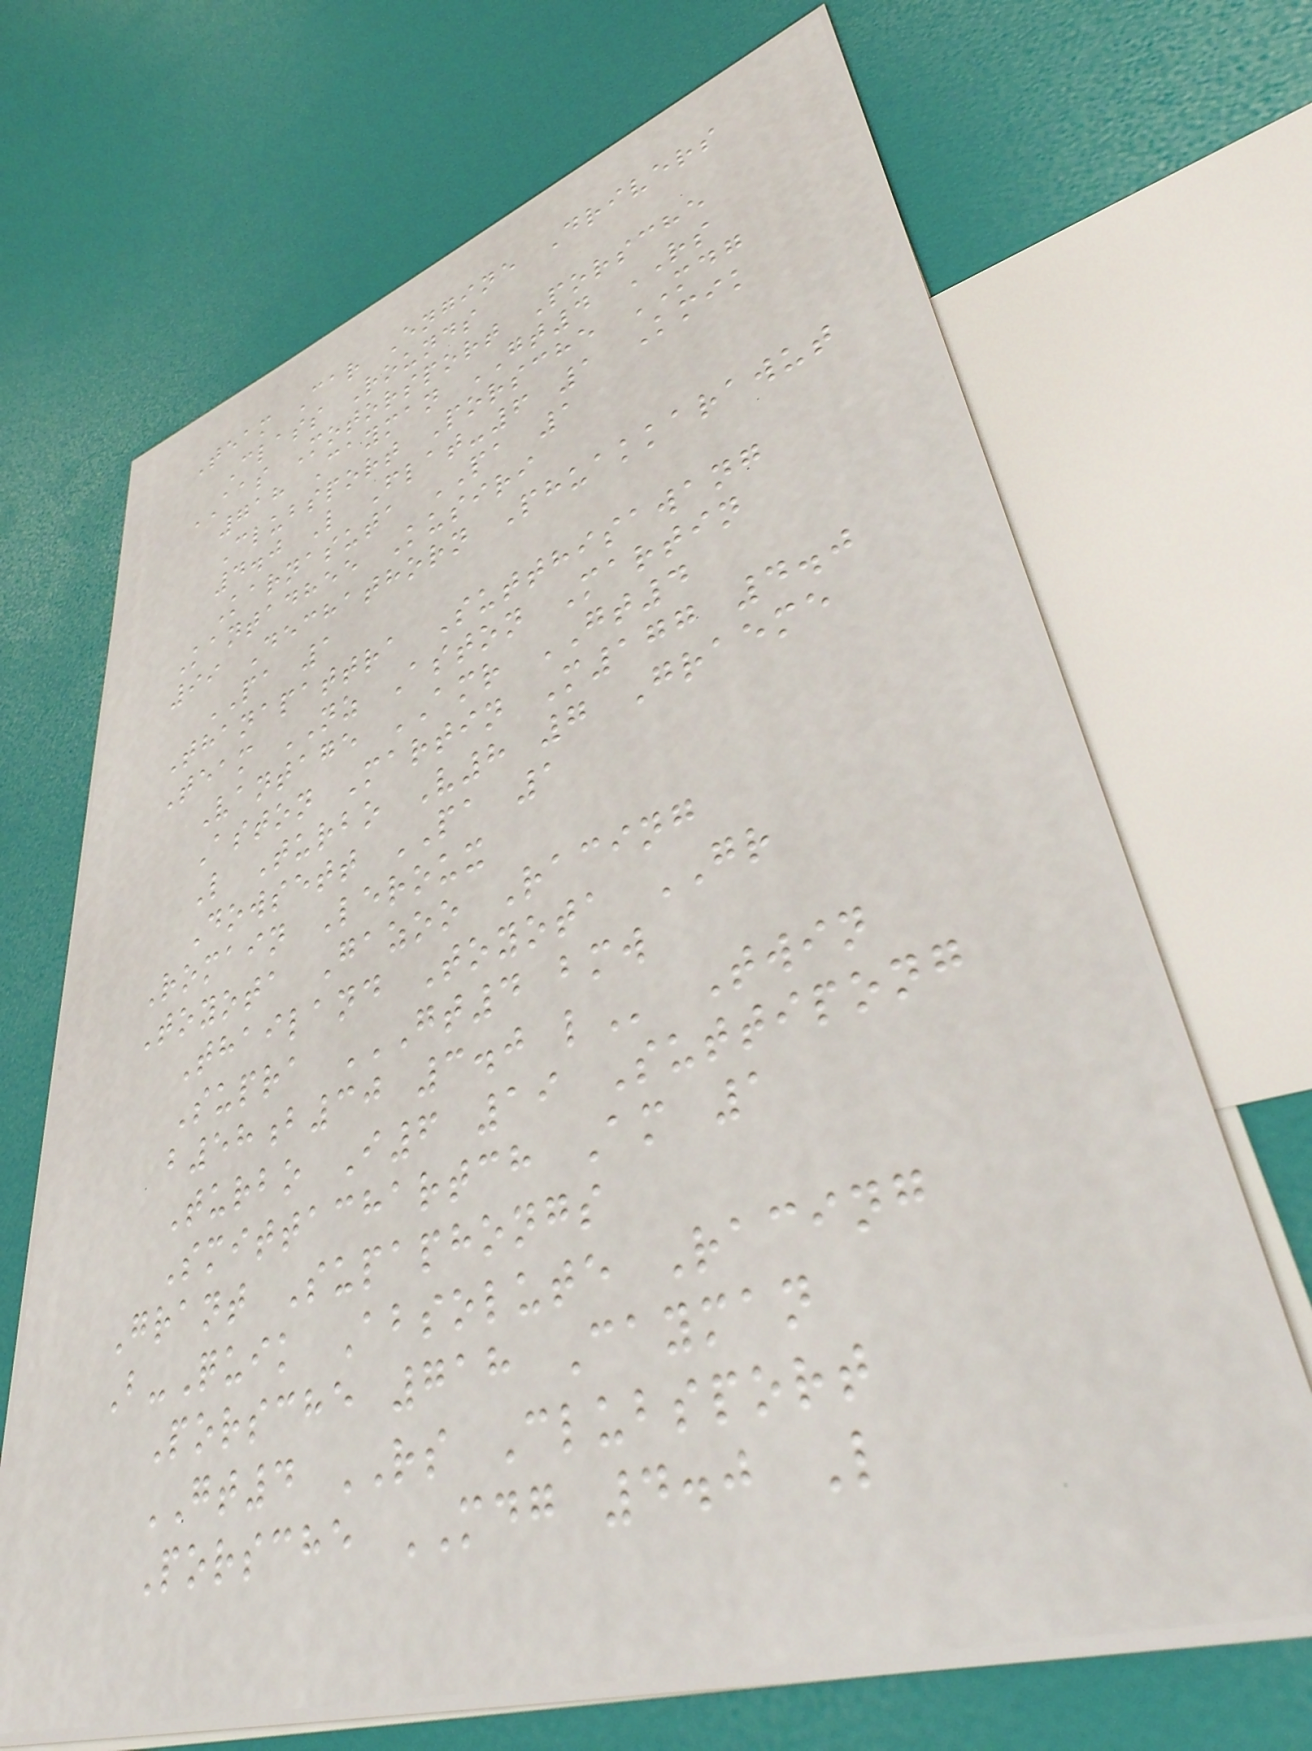Team Car Engine Drivers
Class Rounds
AAS Motorsport Porsche
718 Cayman GT4 RS
Clubsport Porsche MDG
4.0 L Flat-6 1 Kmik
Karnasuta PA 1
Kantadhee Kusiri
99 Dechathorn Phuakkarawut
PA 1
Thanapattra Sutthisawang
Team NZ Aston Martin
Vantage AMR GT4
Aston Martin M177 4.0
L Turbo V8 7 Graeme
Dowsett PA 1
Romain Leroux
Toyota Gazoo Racing
Thailand Toyota GR
Supra GT4 BMW
B58B30 3.0 L Twin
Turbo I6 19 Suttipong
Smittachartch Am 1
Grant Supaphongs
B-Quik Absolute Racing
Porsche 718 Cayman
GT4 RS Clubsport
Porsche MDG 4.0 L
